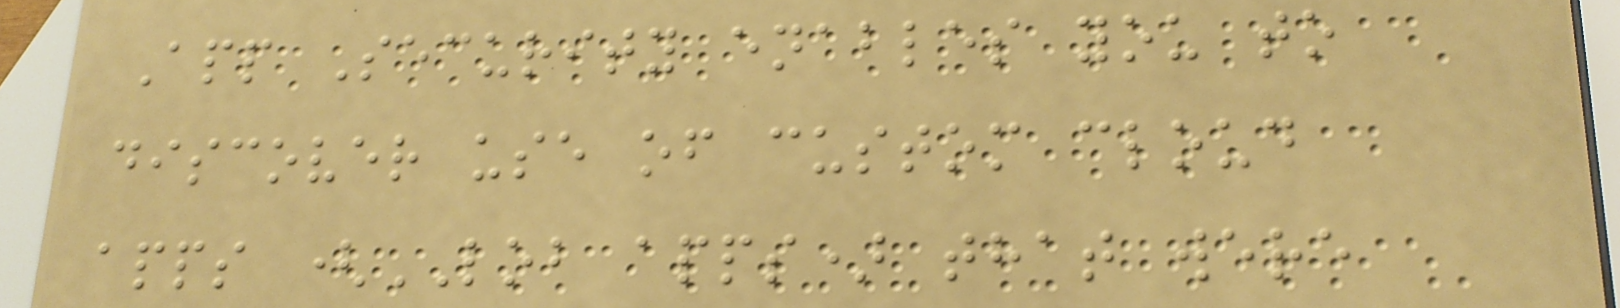App Security enables you to
discover use of custom cloud
apps (LOB apps) that were
